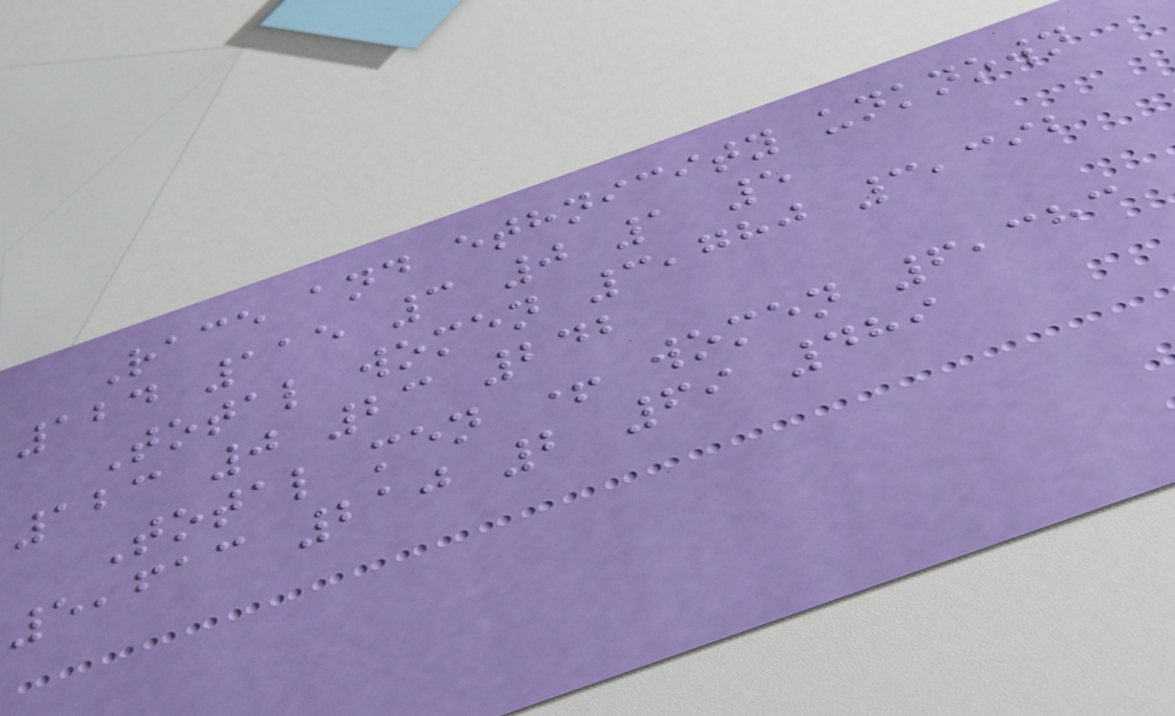Race and ethnicity unknown
124 115 3 0 1 5
Total women 3,780 3,392
123 0 23 242
Total men + women 6,383
5,613 210 2 69 489
